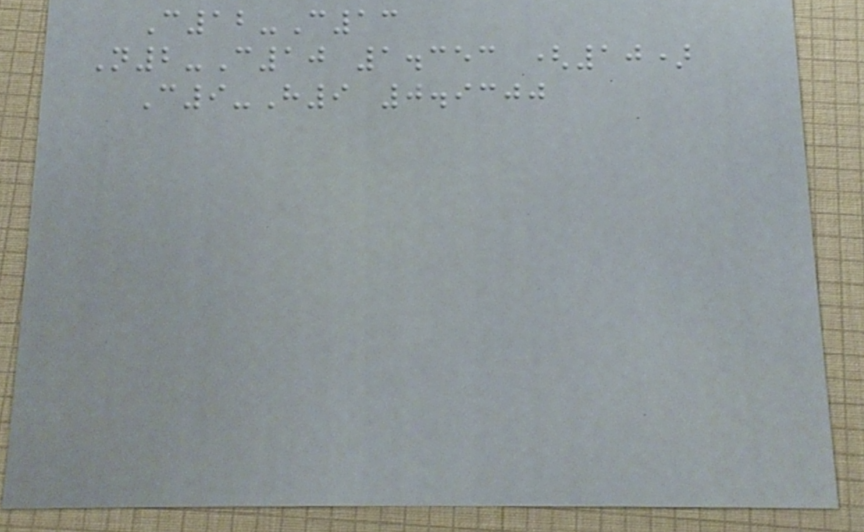C12-C13
N2-C10 1.353 (10)
C9-H9 0.9300
